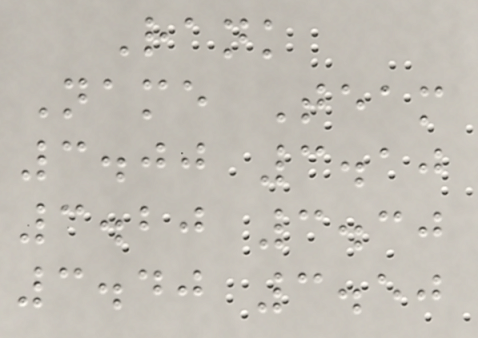Rank
Name Team
3.00 3.10
3.20 3.30
3.40 3.50
